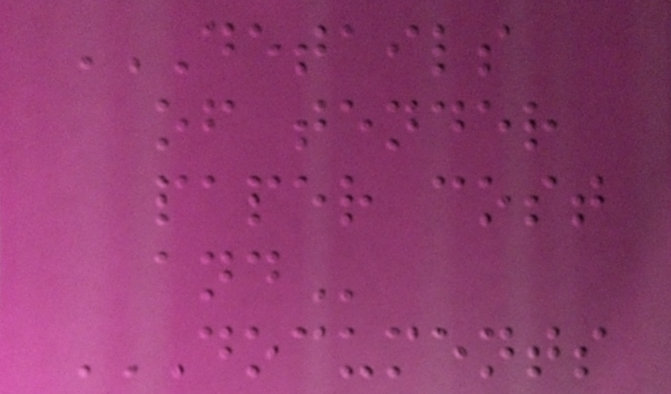DETAILS
OF TENDER
PAPER COST
AND
DOCUMENTS
